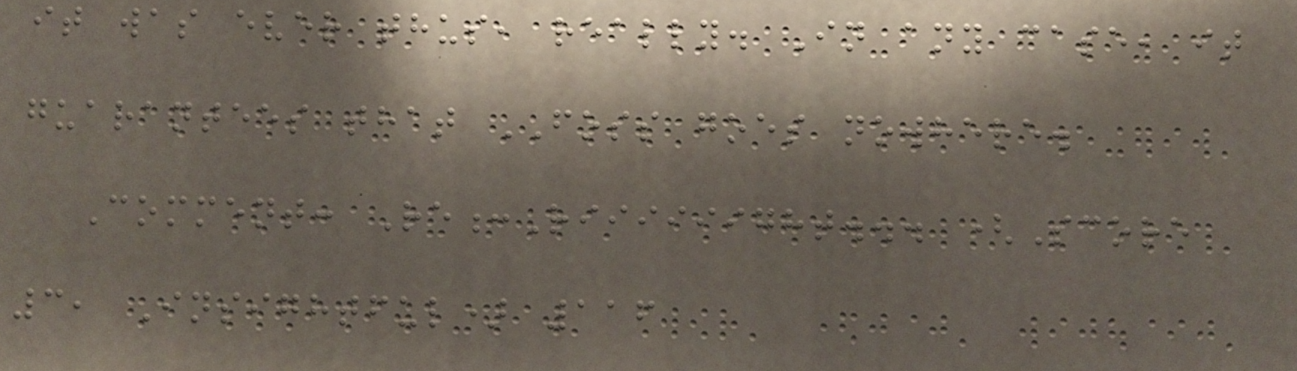it was ever thus, really. In any case, it
guarantees that FOSS goes nowhere.
Comment: Re:Riiiiiight... (Score
3, Insightful) 116
